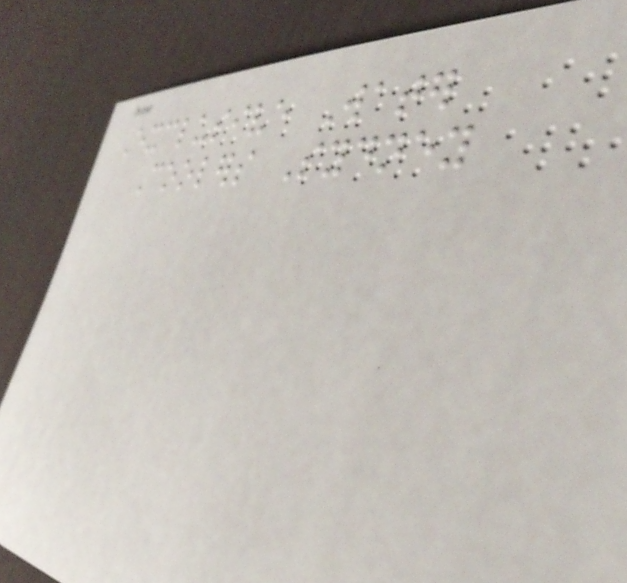Exclusive Water
Coolers Sydney
